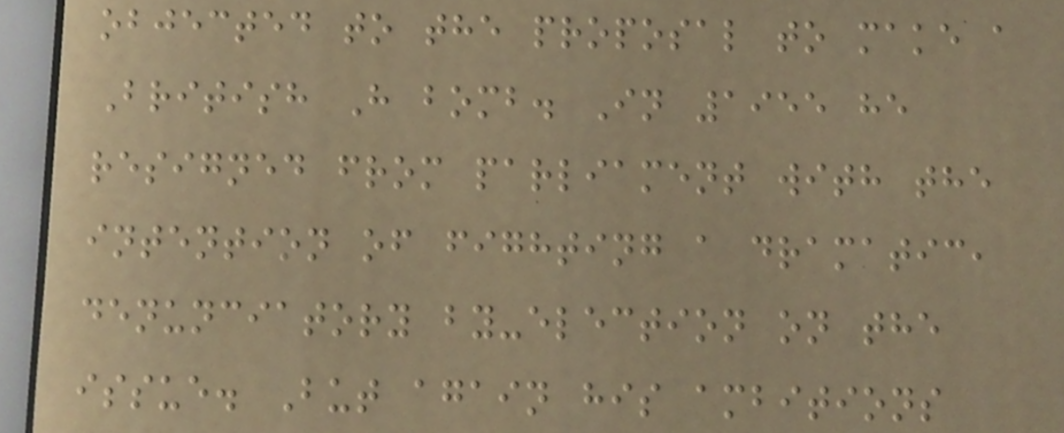objected to the proposal to make a
British H bomb. In 1955 he
resigned from parliament with the
intention of fighting a dramatic,
denunciatory by-election on the
issue. But again his ambitions
